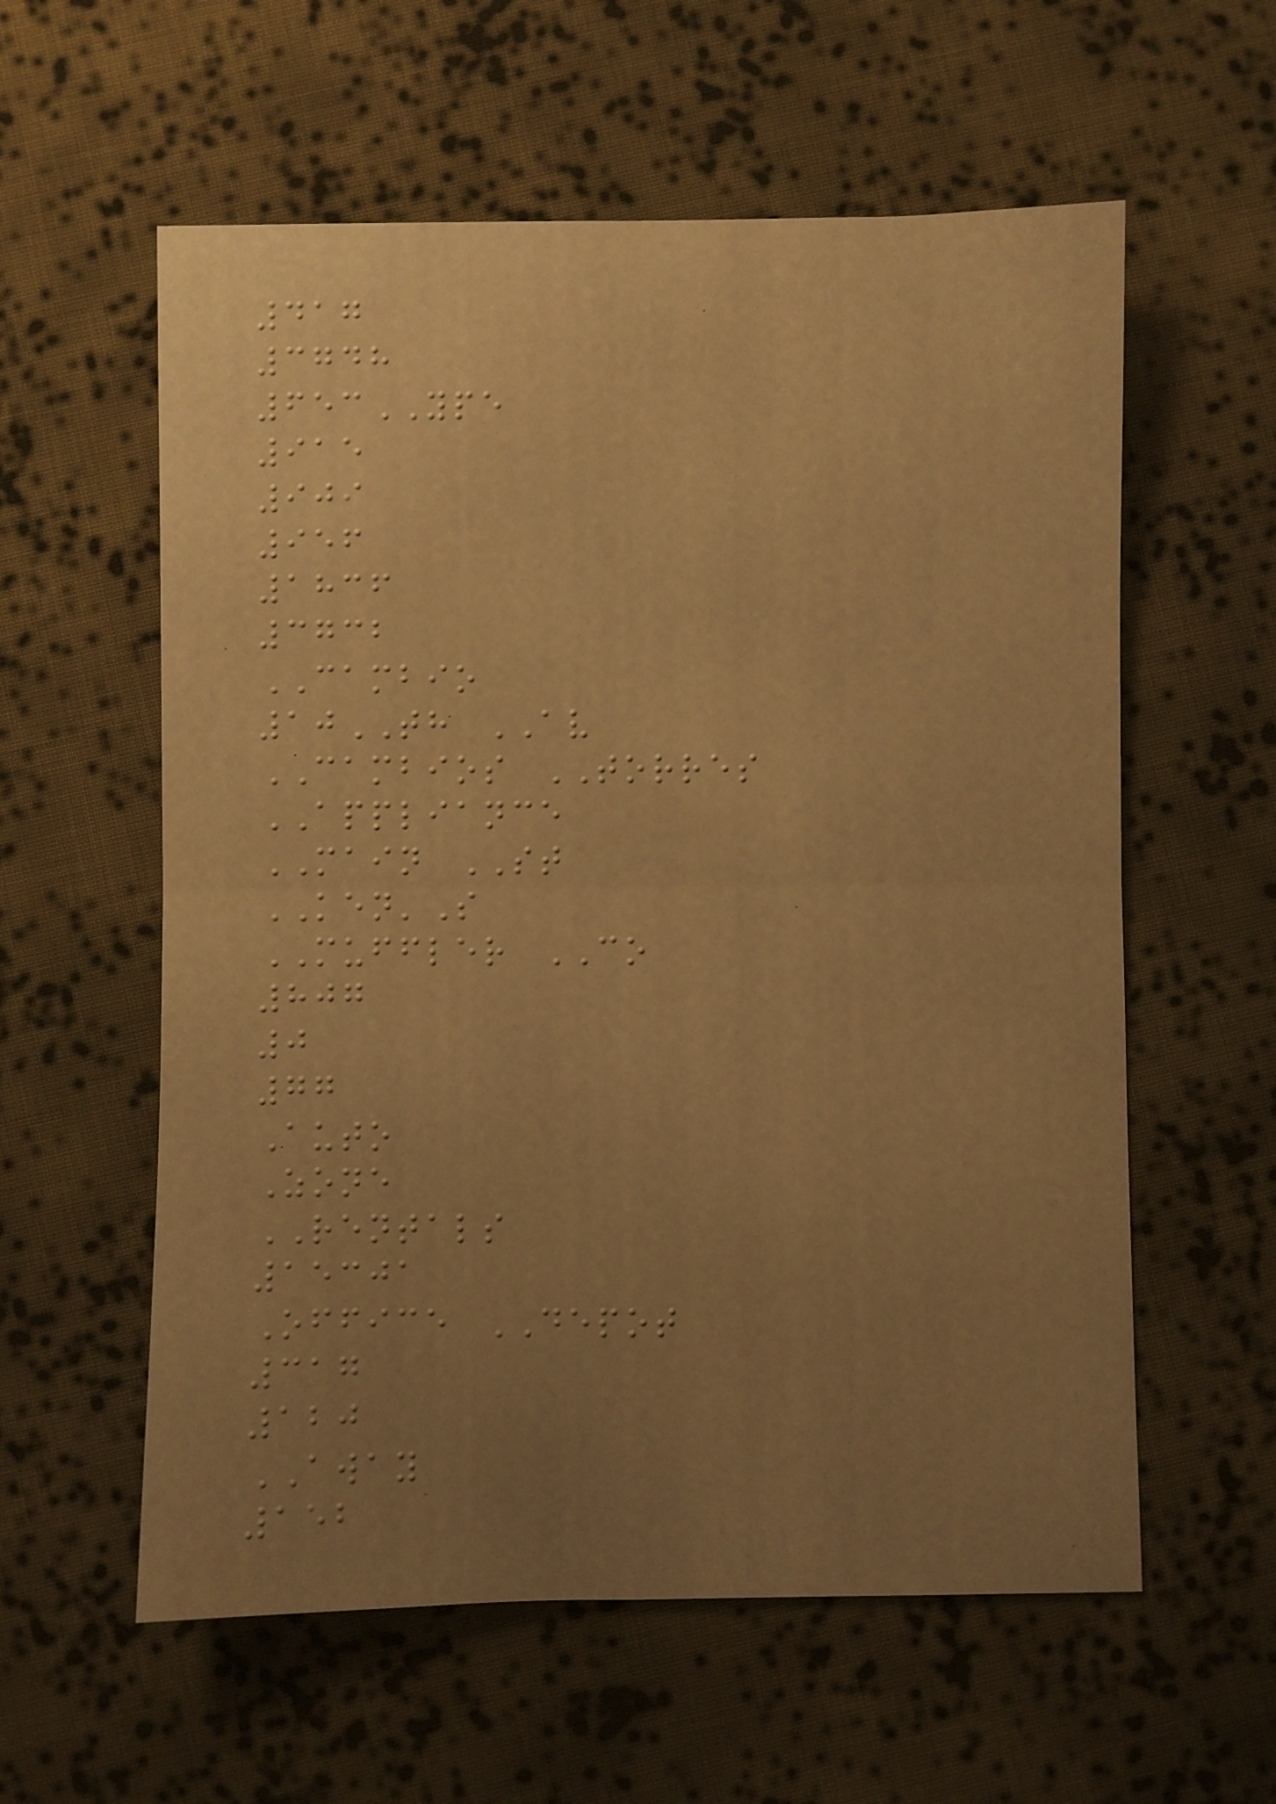417
3748
653YPE
915
909
956
1836
3732
CAMBIO
10TH AV
CAMBIOS TORRES
APPLIANCE
MAIN ST
KEN'S
MUFFLER CO
807
0
77
Auto
Zone
RENTALS
15301
Office DEPOT
317
120
AWAY
152
